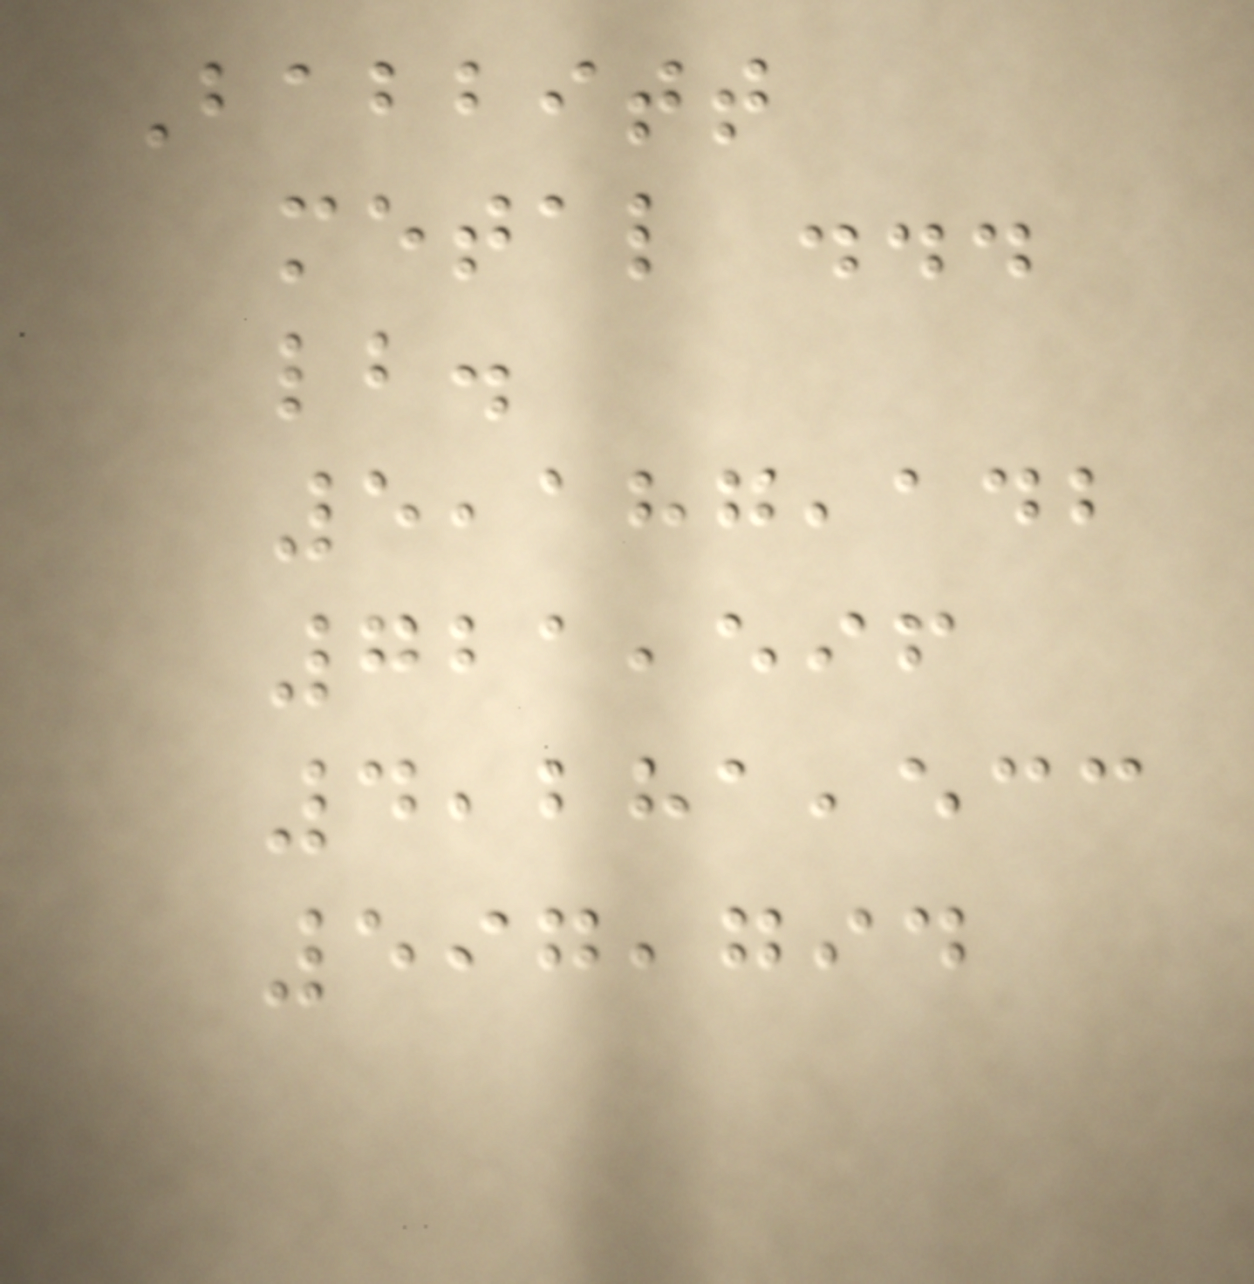Babbitt
metal ...
lb.
5,187,142
721,596
4,281,533
597,794
